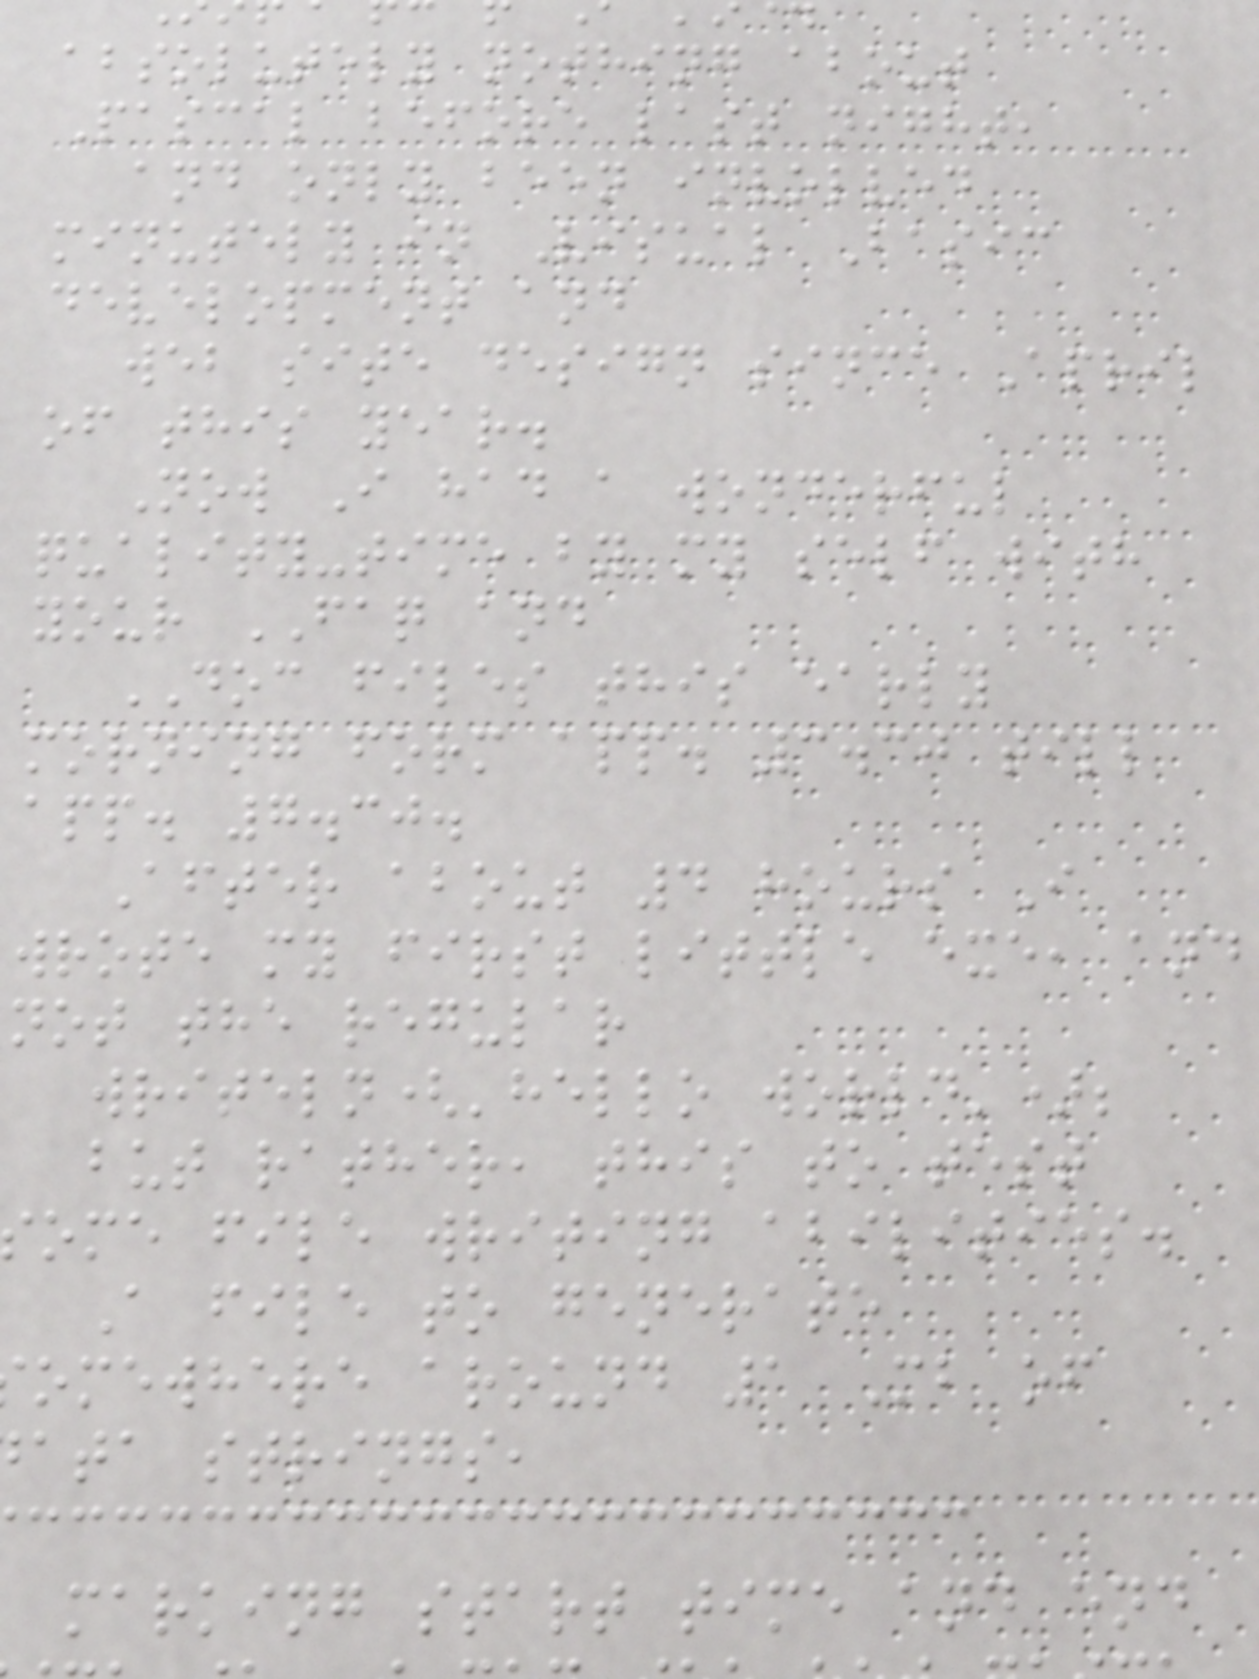absolutely nothing about
Pascal before last night,
and only been involved
minutely in Visual Basic
development and
web site design since April
of this year.
Now I had a wonderful
quality-time by my self with
your FAQ and
DOC files this early
morning form app. 3.30 till
app. 7.30.
After about 4 hours I
wrote my first little exe, and
not the regular
writeln('hello world');
but rather, this to test
ome file writing abilities.
A file to generate
omewhere around 1 Mb of
ata strings,
marking start time and end
